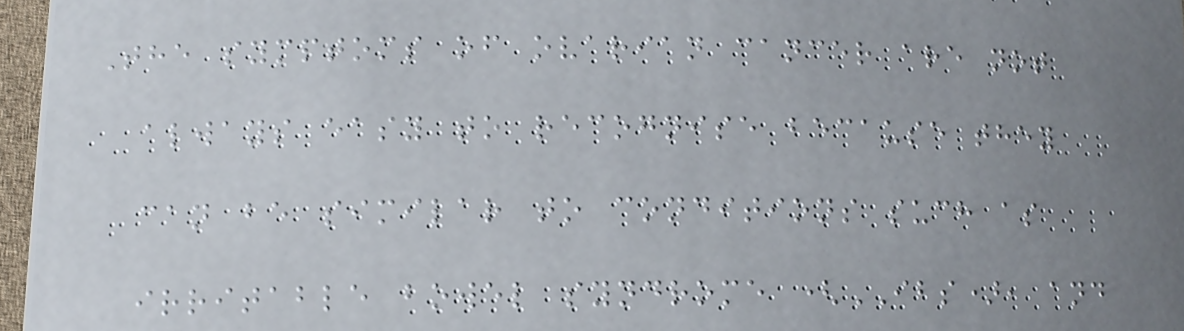The symptoms of ovarian cancer are not
always easy to recognise because they
can be similar to conditions such as
irritable bowel syndrome (IBS), and
